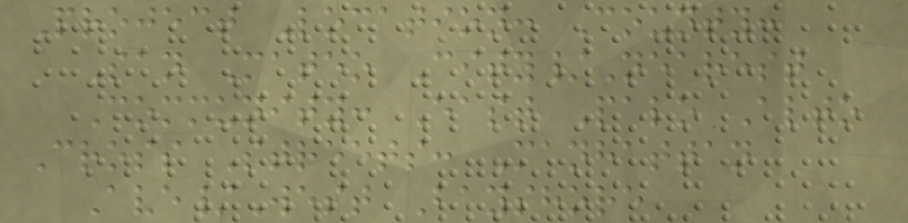Project Location: County:
San Mateo City/Nearest
Community: East Palo Alto
Cross Streets: Manhattan
Ave/West Bayshore
